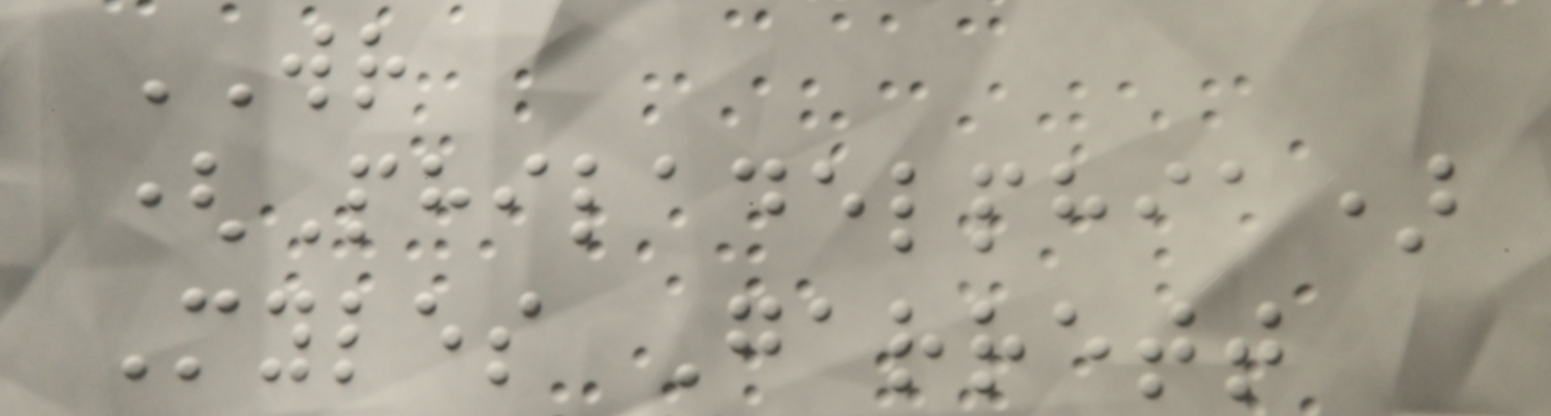WR
(Philadelphia)
Myles Garrett
